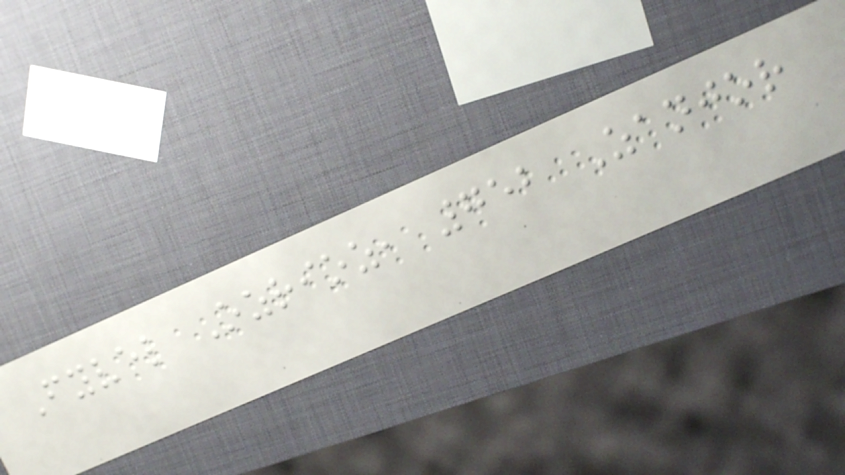Fyvel Ozrioz, 752 Zanjor
